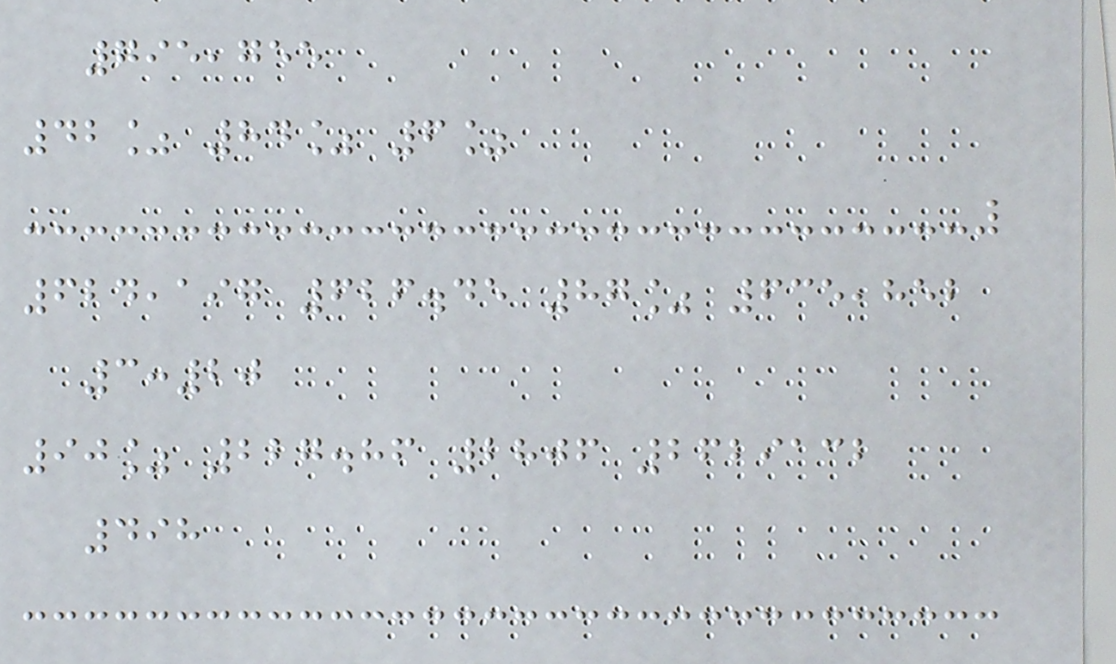795,755
42% 84% 6%
624,197 626.45 87% 635,852
3:20
90% 227.86 2806 2629132
498
